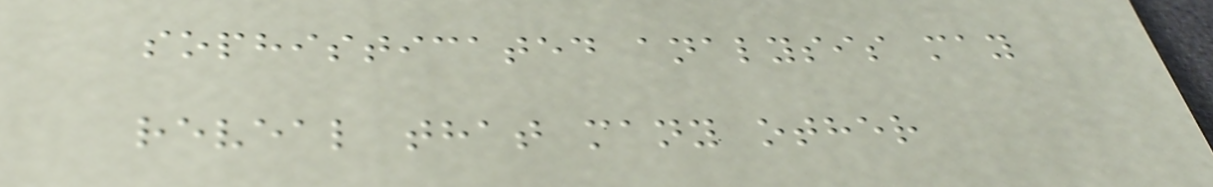sophisticated analysis may
reveal that many other
